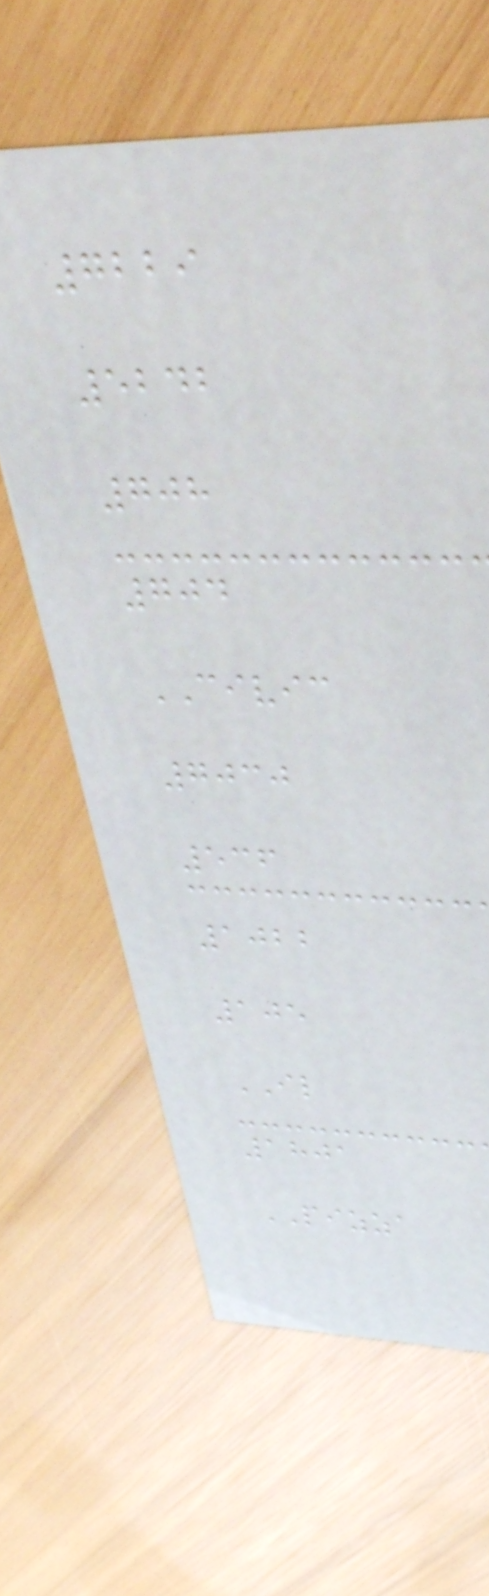7229
5242
708
704
CIVIC
7030
536
1022
105
IL
1801
PIZZA
